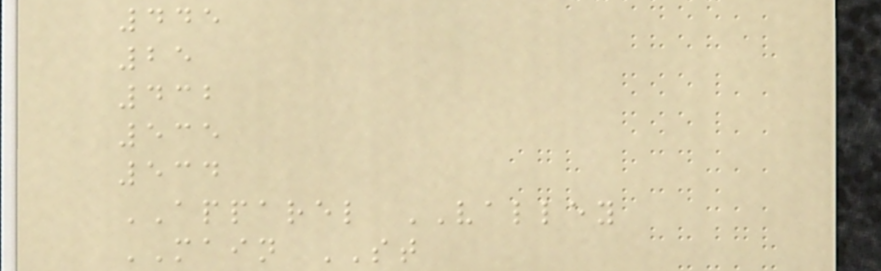445
25
432
535
534
APPAREL VALLEY
MAIN ST
